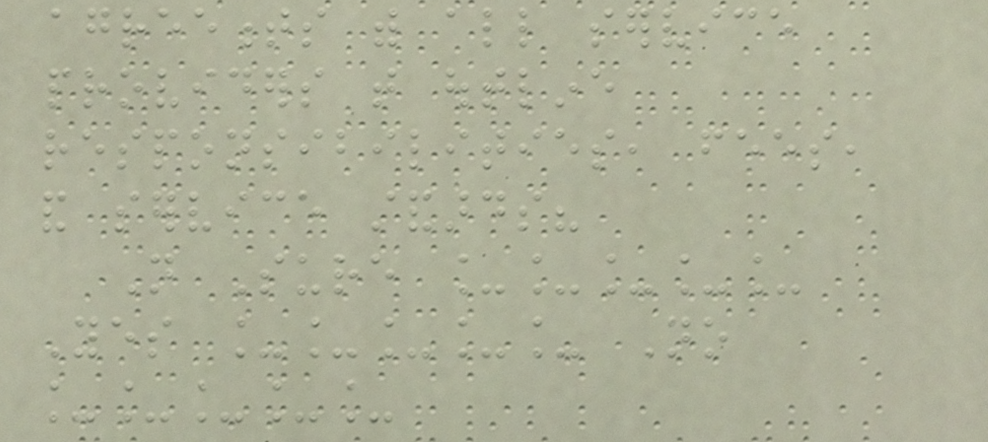agreements with all service
providers that outline
responsibilities, fees,
and service standards?
Not Sure _____
Yes _____ No
_____
